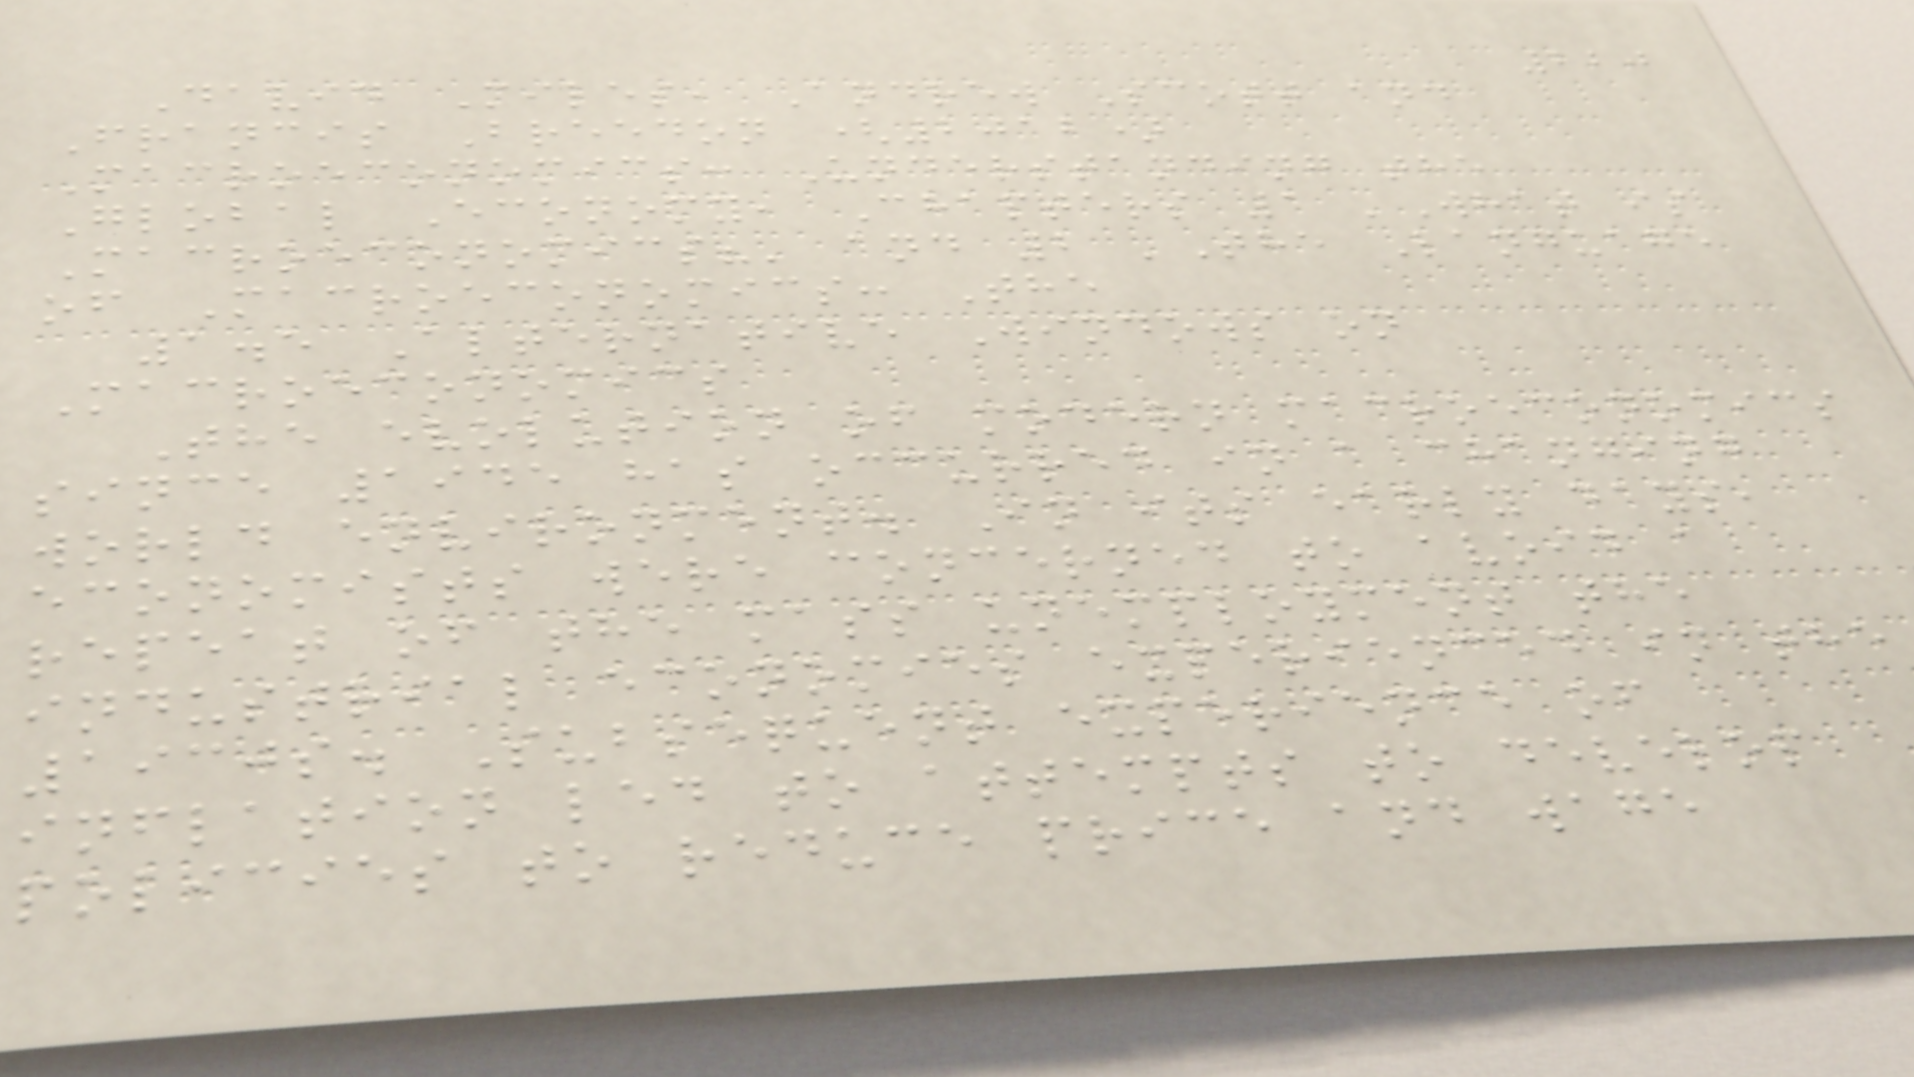220
David Miles, Andrew Scott and
Francis Breedon (2012)
Macroeconomics: Understanding the
Global Economy, Chapters 1 'What is
Macroeconomics?' and 2 'The Language
of Macroeconomics: The
1.5 Alternative Windows on
Macroeconomics
The evolution of modern macroeconomics
since 1945 has occurred in a changing
world environment. In its early days,
economists were concerned to avoid a
repeat of the mass unemployment the
industrial economies experienced in the
1930s. Subsequent experience of
inflation led to attempts to develop
policies to reduce price and wage
